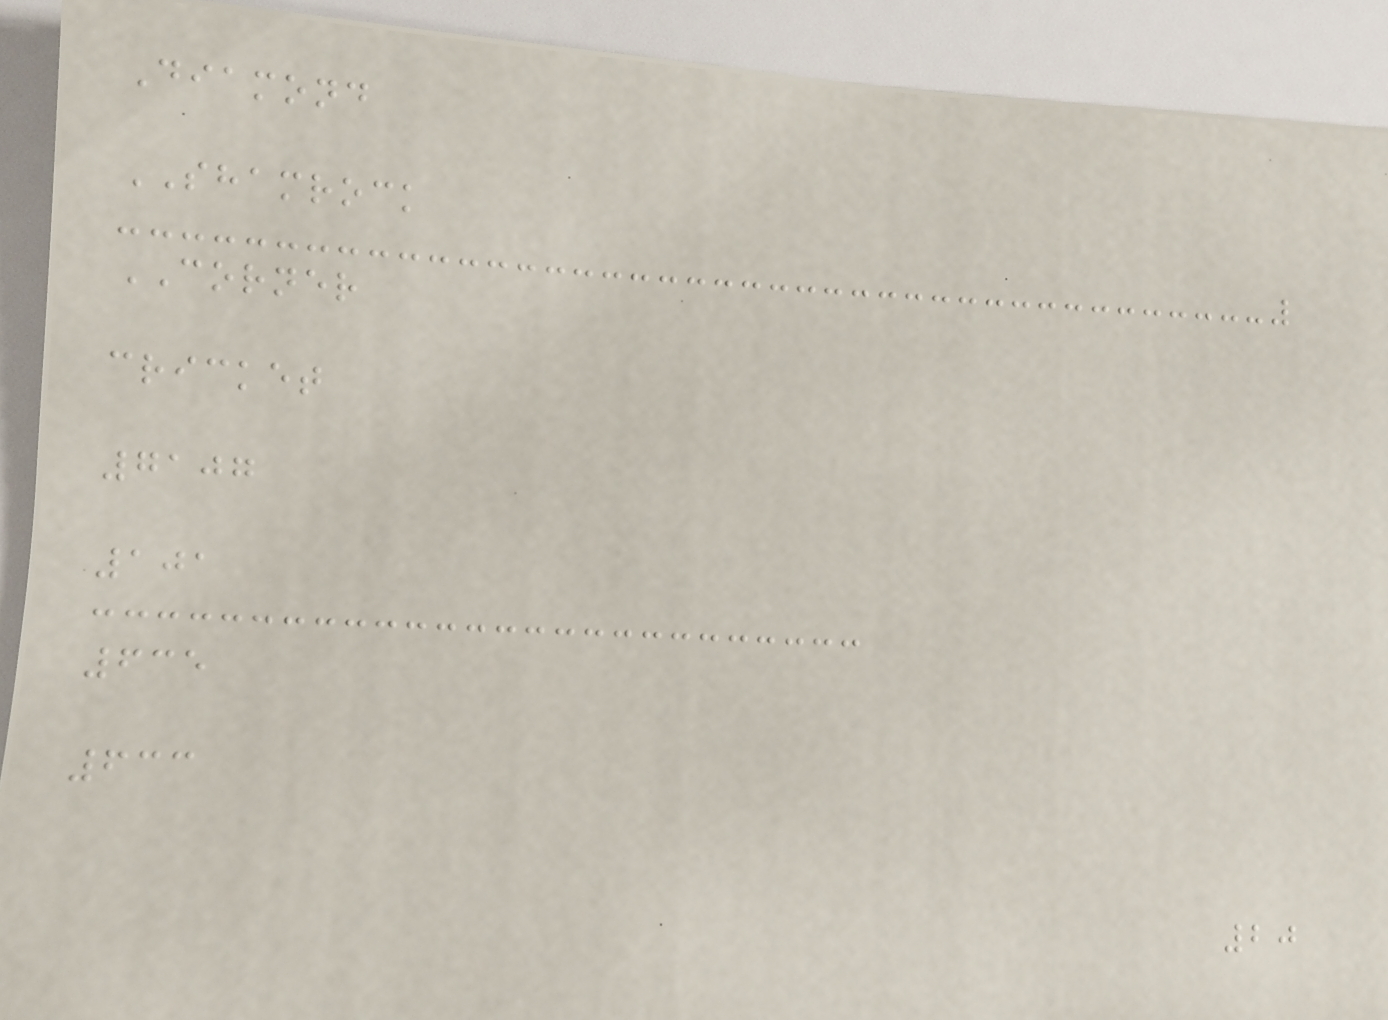Diamond
SHAMROCK
CORNER
cricket
7107
101
635
633
20
